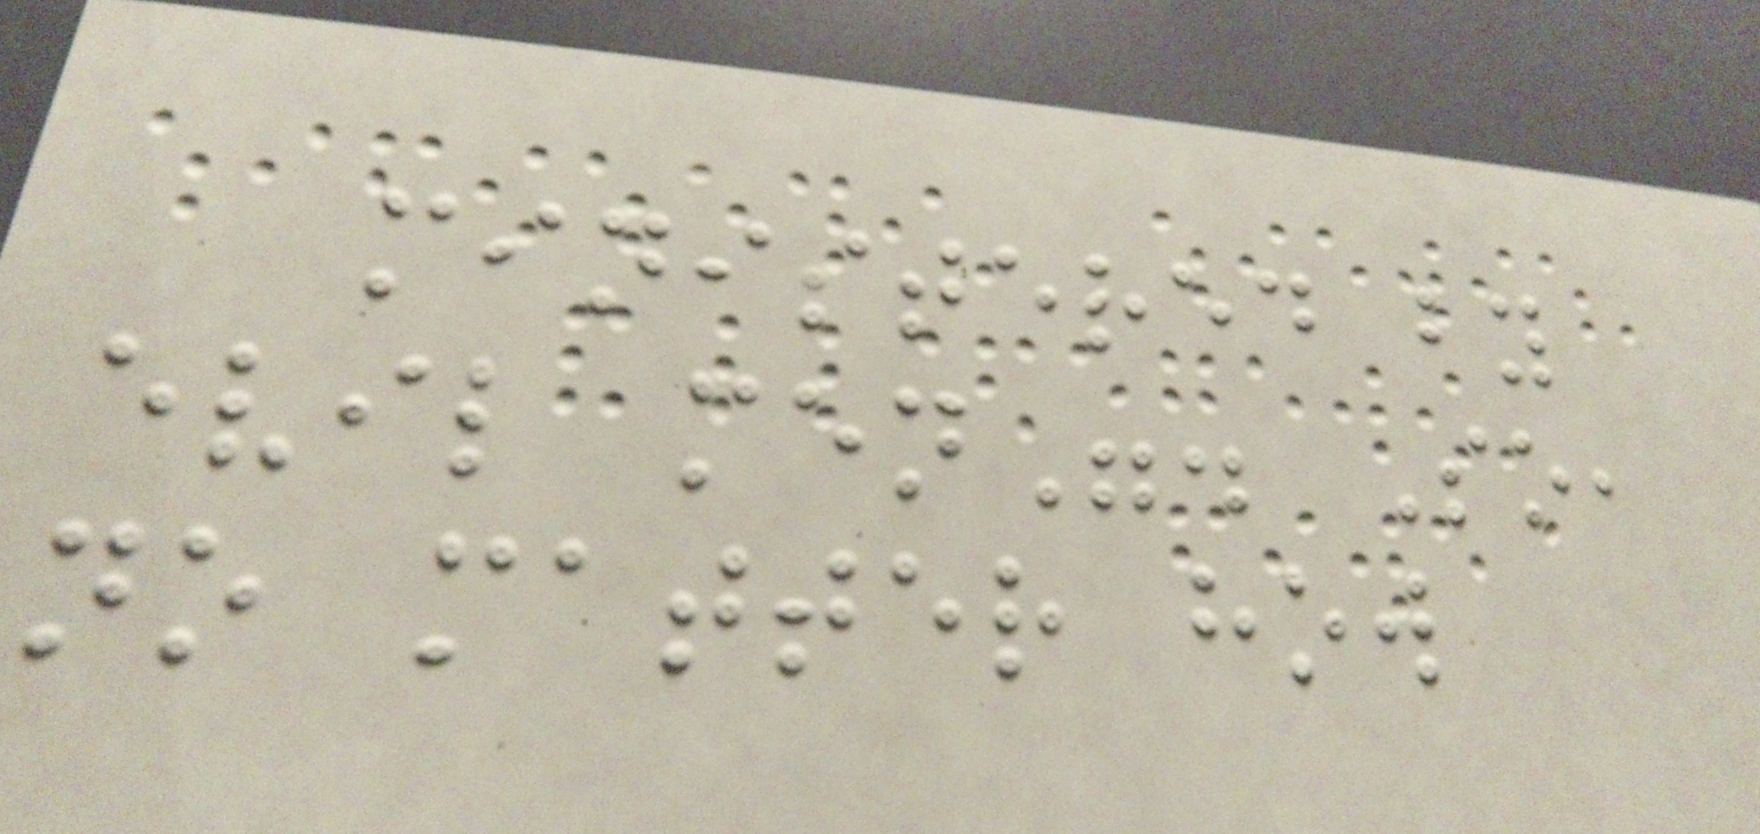ministered by
evil men". So,
no matter how
